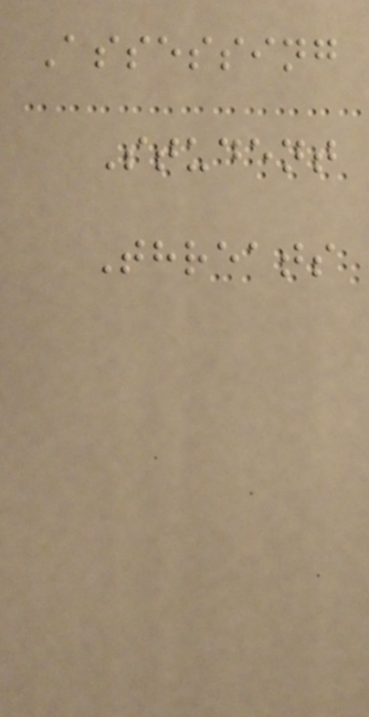Assessing
Student
Threats
